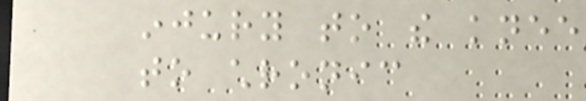injury to the knee
to chronic
